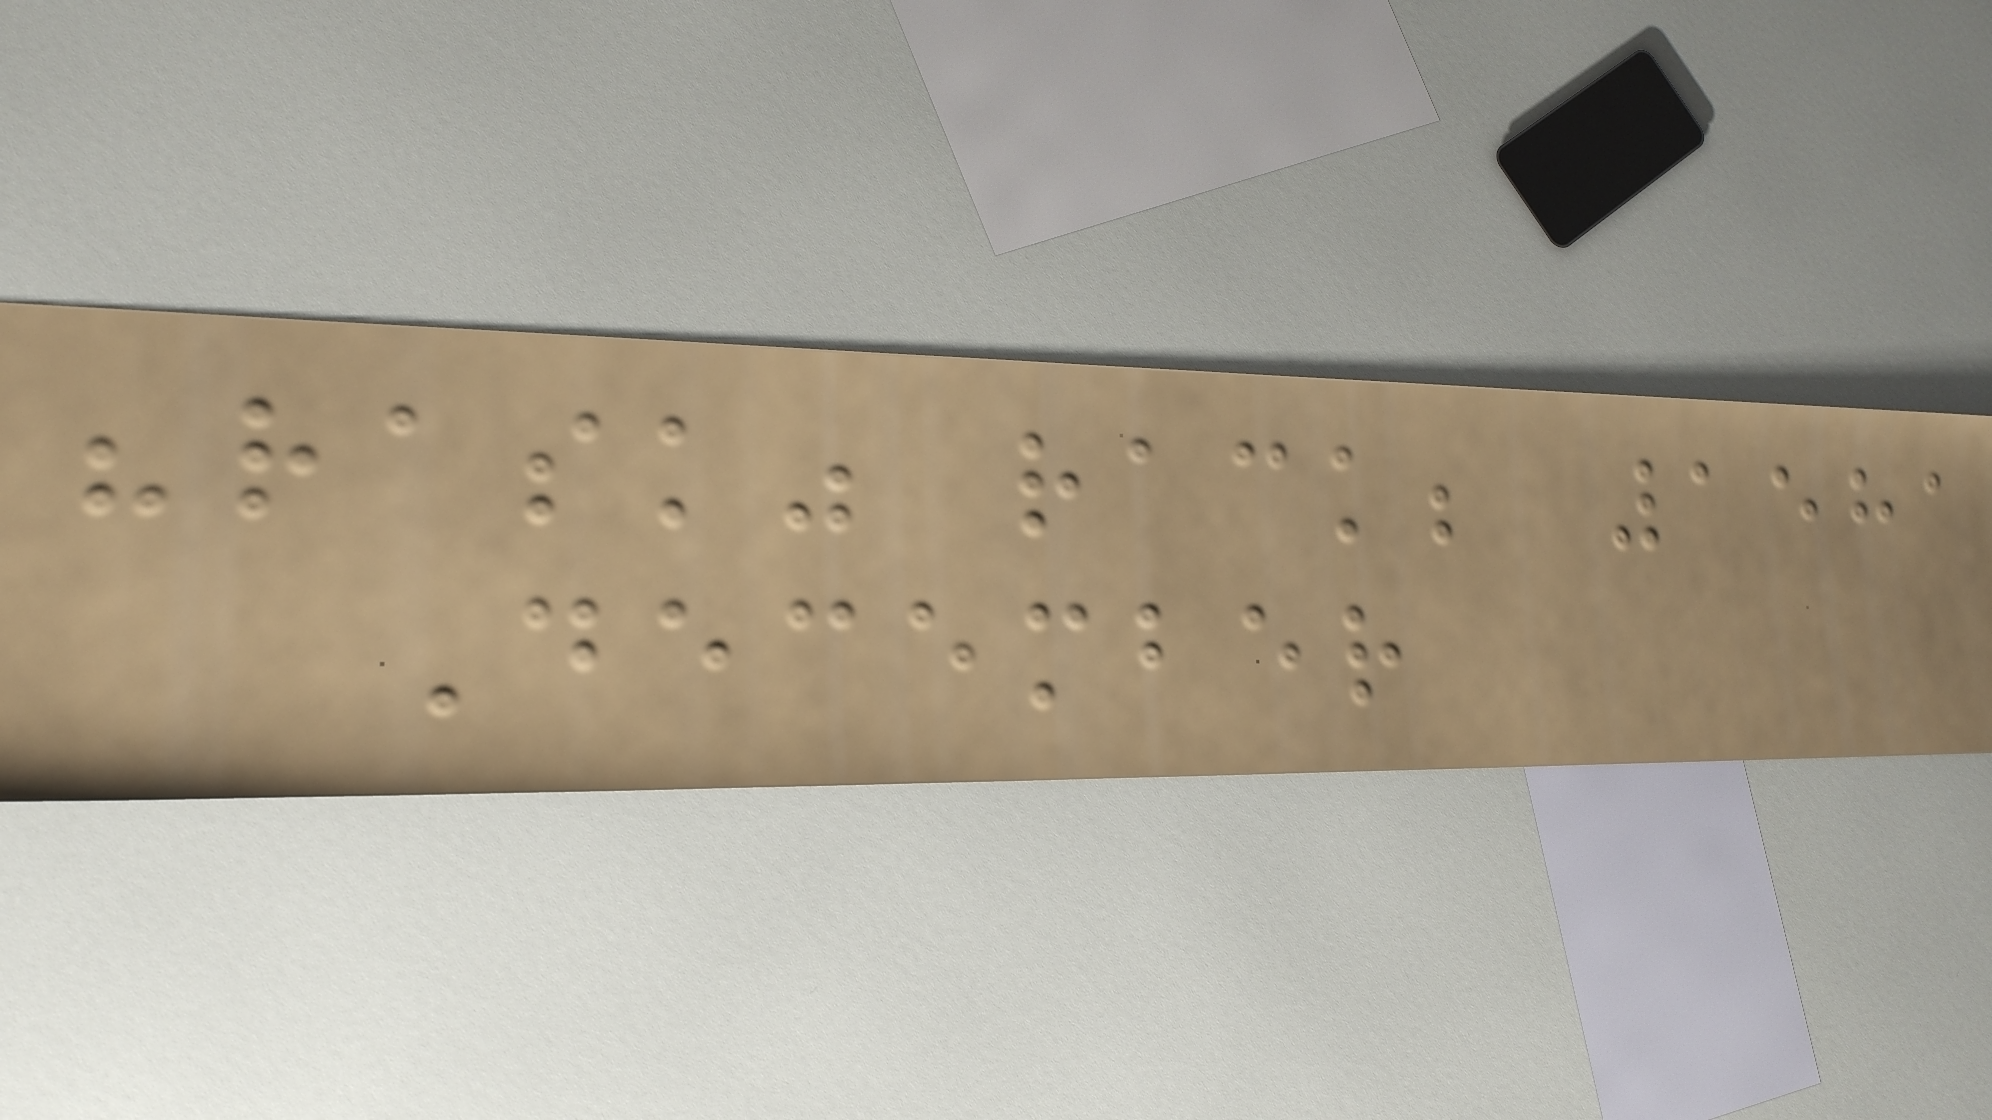"rask" rack; 1581
December
